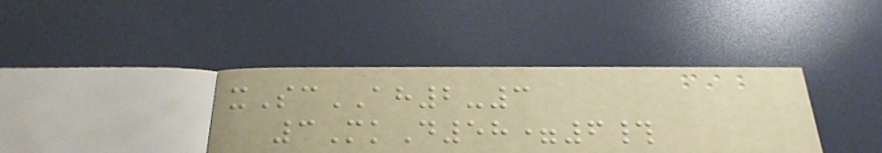xScAH2-3
3MkD58=6#
